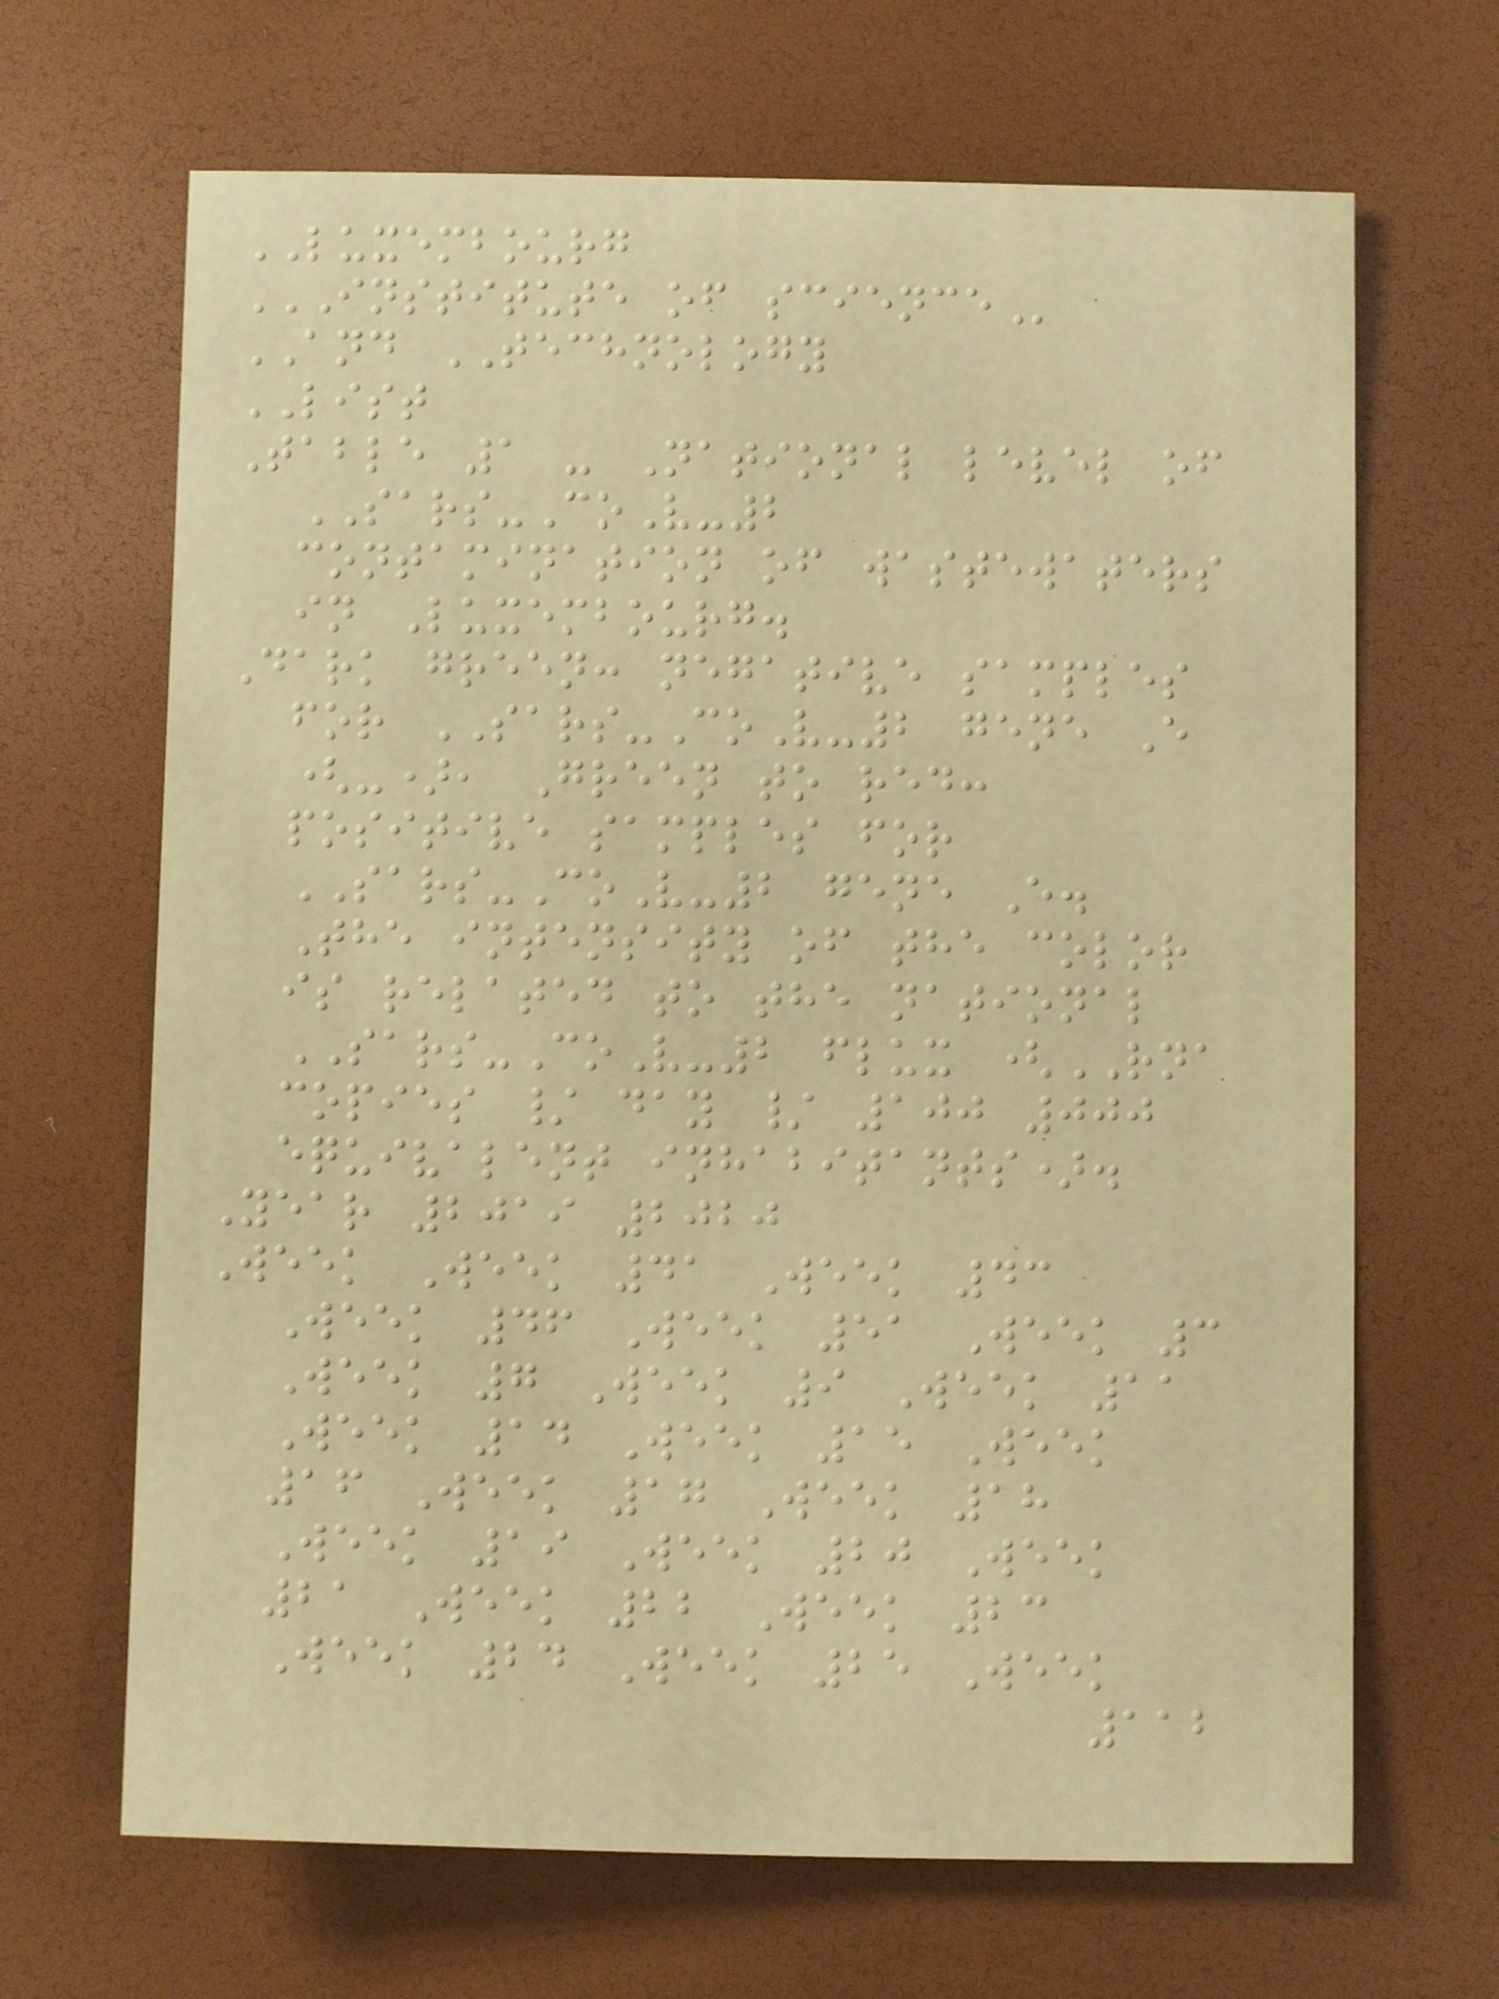LUXEMBOURG
INSTITUTE OF SCIENCE
AND TECHNOLOGY
LIST
Table 1 - National level of
SARS-CoV-2
contamination of wastewaters
in Luxembourg.
Dark green: negative samples
for SARS-CoV-2 gene E
(-), Green to red:
positive samples for
SARS-CoV-2 gene E.
The intensity of the color
is related to the national
SARS-CoV-2 flux (RNA
copies / day / 100 000
equivalent inhabitants).
Year 2019 2020
Week Week 41 Week 43
Week 46 Week 51 Week 3
Week 7 Week 9 Week 11
Week 14 Week 15 Week
16 Week 17 Week 18
Week 19 Week 20 Week
21 Week 22 Week 23
Week 24 Week 25 Week
112
